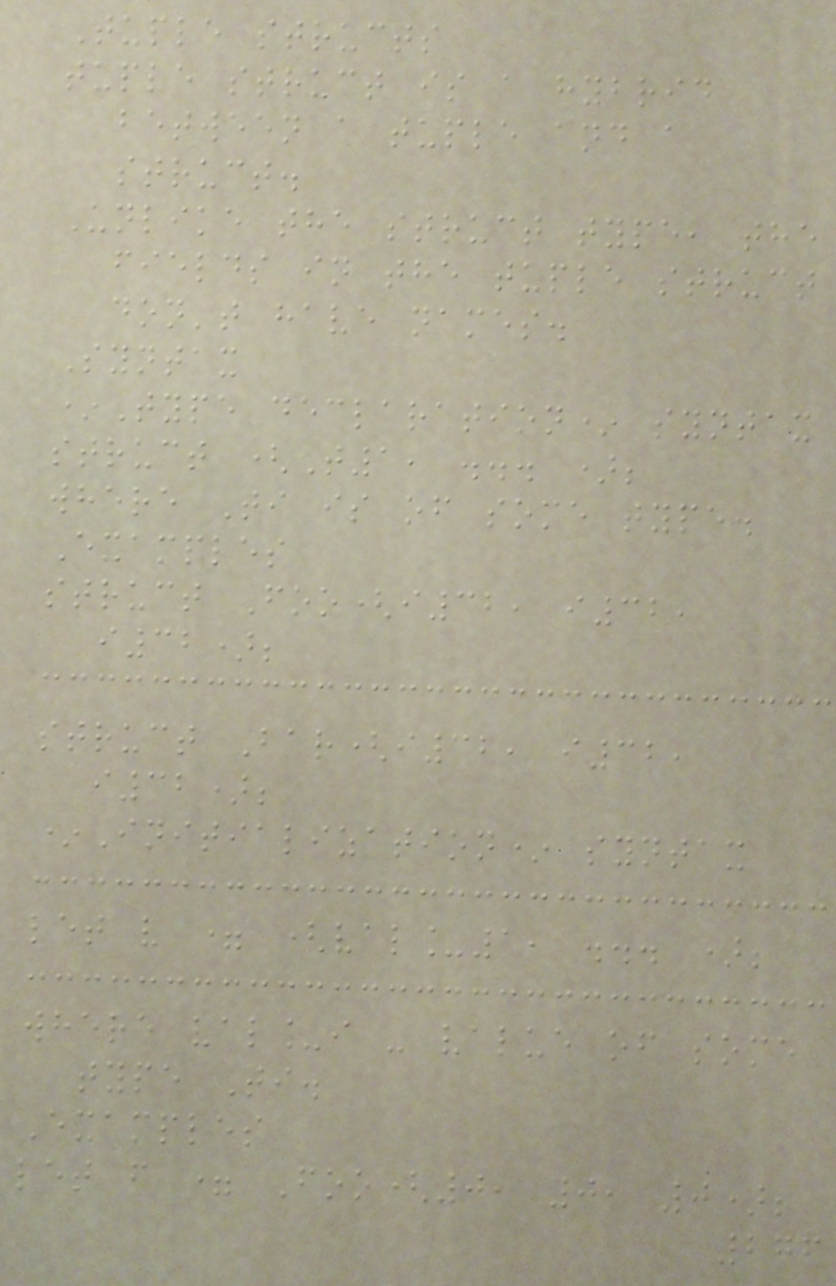Tuple structs
tuple struct is a hybrid
between a tuple and a
struct.
Unlike the struct type, the
fields in the tuple struct
don't have names.
Syntax
*Type declaration* syntax
struct (T1, ... );
where Ti is of some type.
Examples
struct Foo(i32, i32,
i32);
struct Bar(i32, i32,
i32);
*Initialization* syntax
let v = (val_1, ... );
where val_i - value of some
type Ti.
Examples
let f = Foo(0, 0, 0);
276
